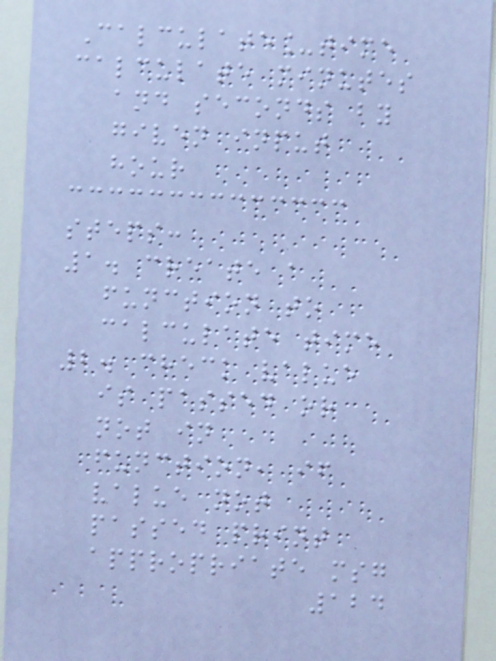Calculate_time
calculate minutes
and seconds by
given input
hour
steps:
1. create a
function to
calculate time
2. check value
is passed or
not in
function, if
value not
passed print
appropriate msg
124
